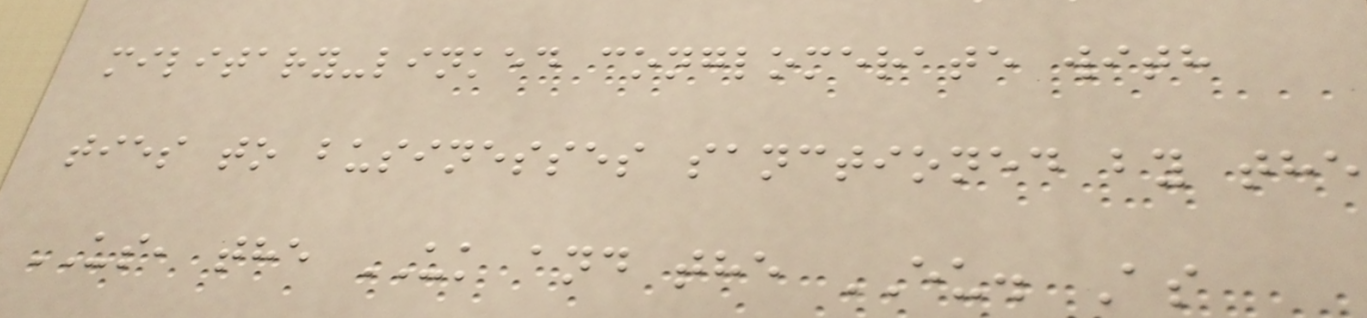military-linked conglomerate with
ties to businesses sanctioned by the
US, the UK and the EU. As
